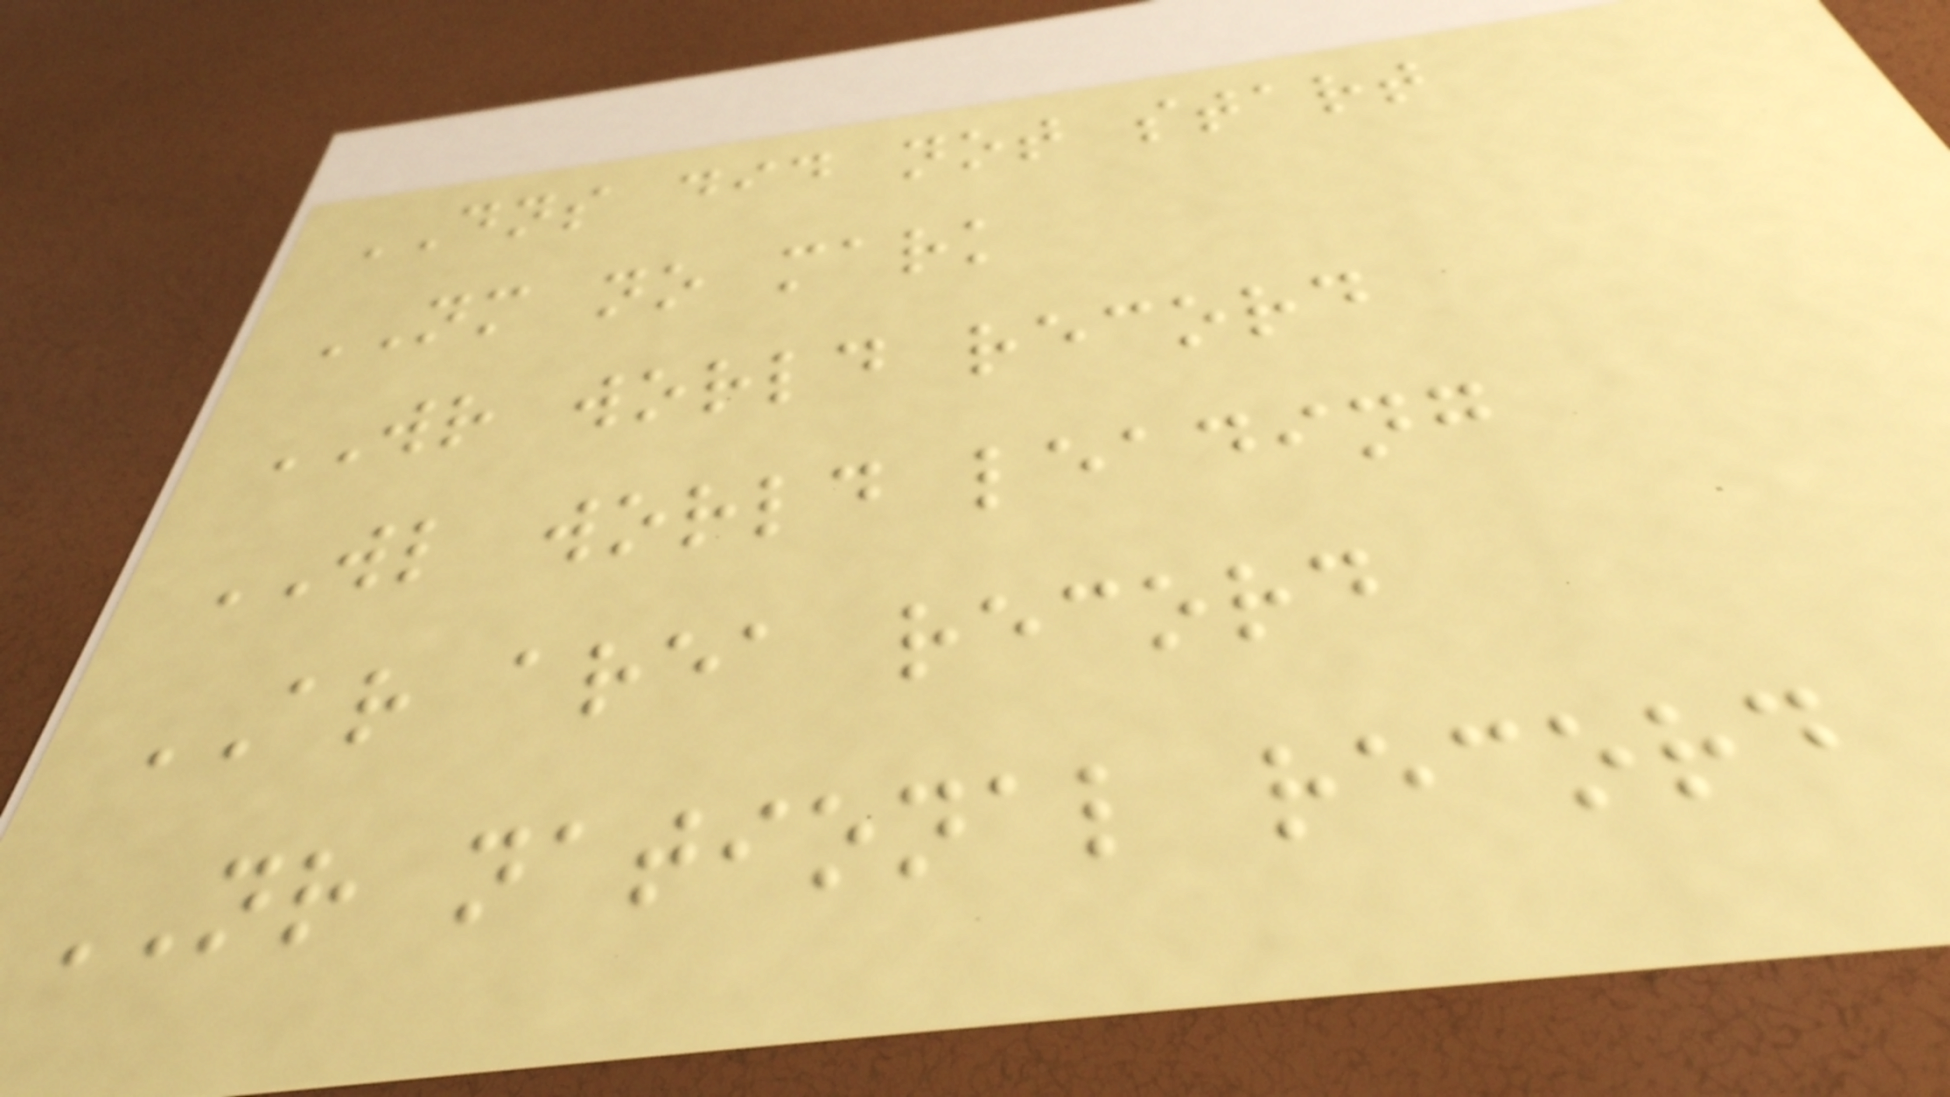DNS did not start
NM no mark
WR world record
WL world leading
AR area record
NR national record
